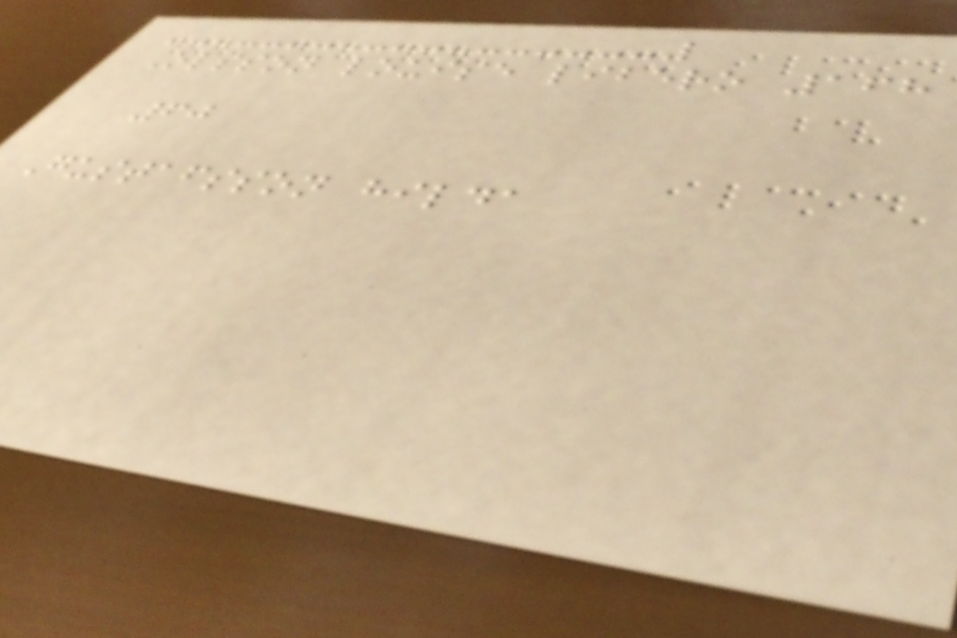Olsson louise libero 168
60
Gustafsson hilda
